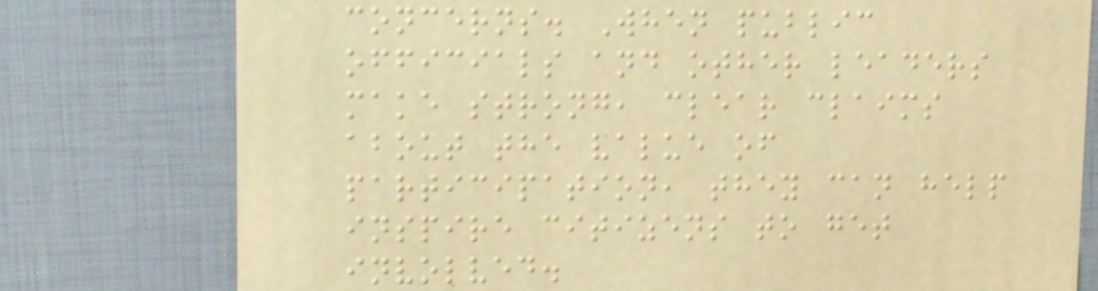concerns. When public
officials and other leaders
make strong, clear claims
about the value of
participation, they can help
inspire citizens to get
involved.
